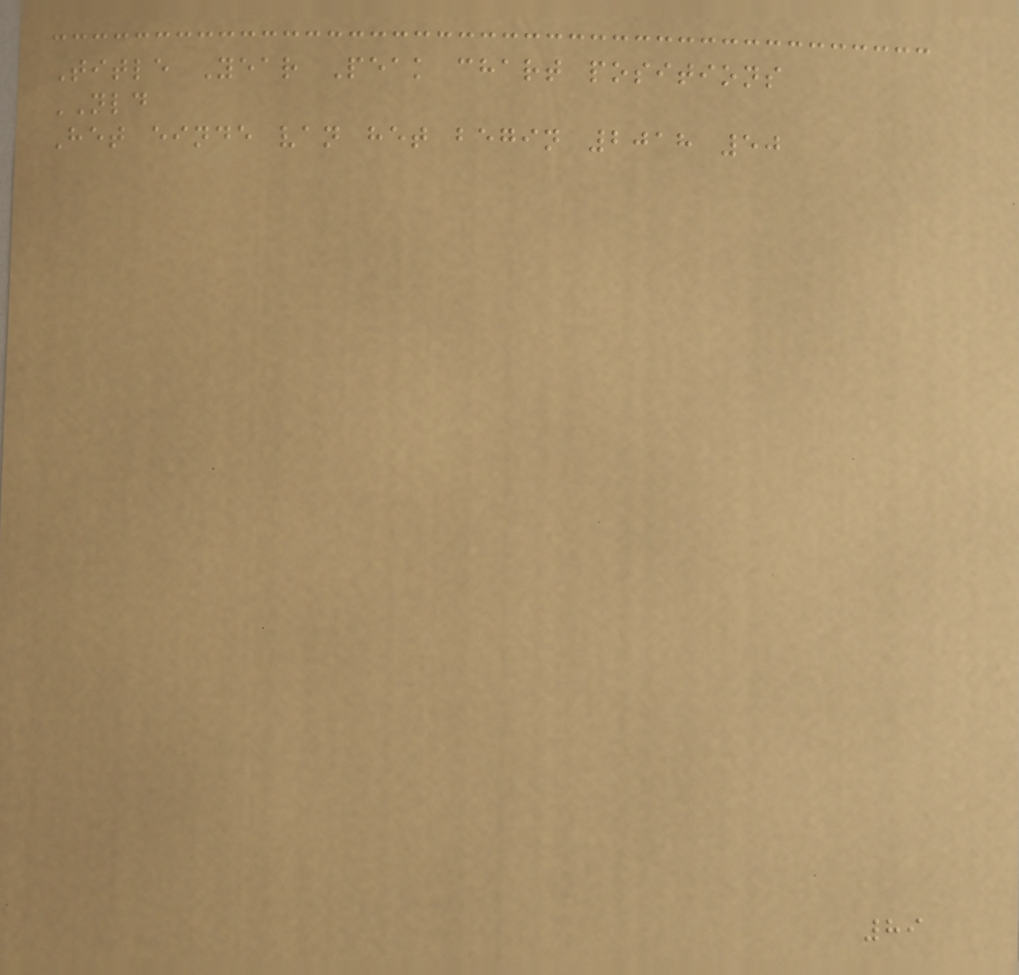Title Year Peak chart positions
NLD
Het einde van het begin 2018 50
89
